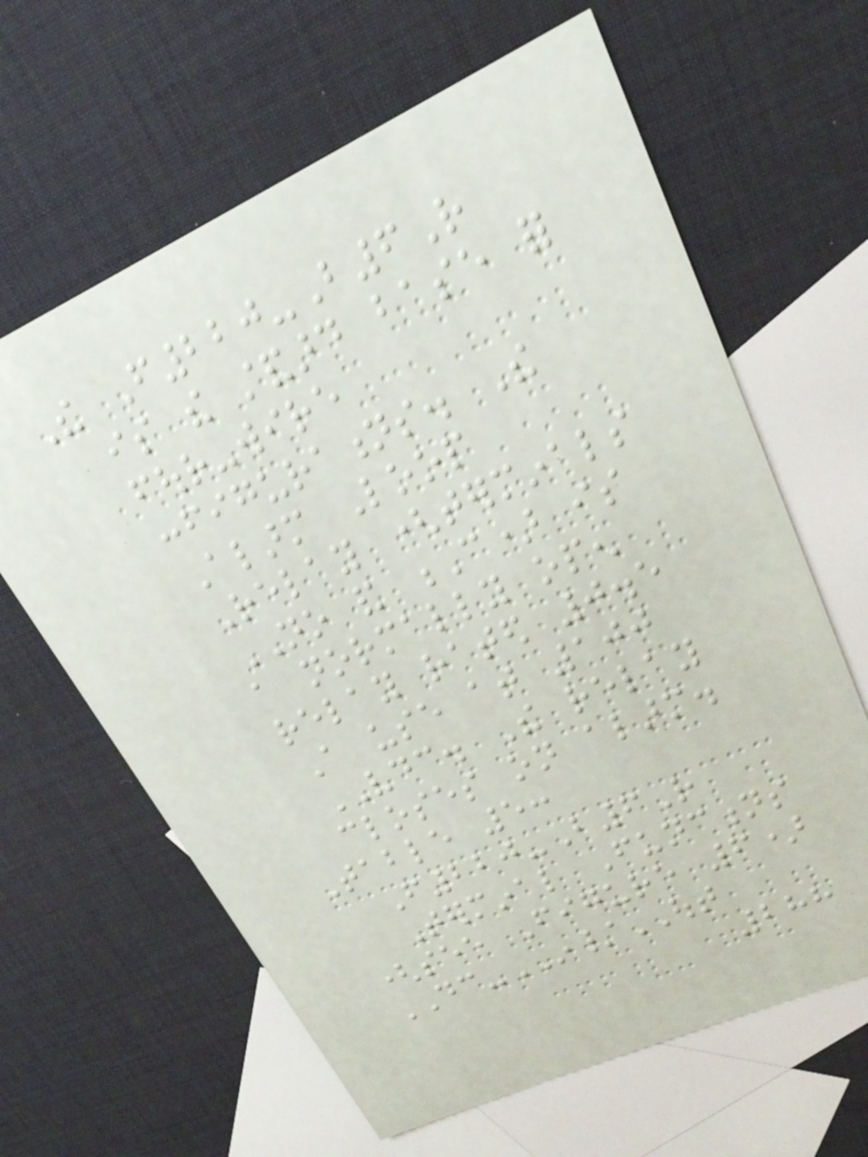The F220-B6R
is the standard base for
four-wire
configurations. The
Alarm Loop
Relay (terminals
NO and C) is
a normally open
relay rated 0.5
A use at 100
VDC. The relay
closes on alarm.
Table 5:
F220-B6R
Terminal Functions
(see Figure 6)
DC-IN/OUT
288
